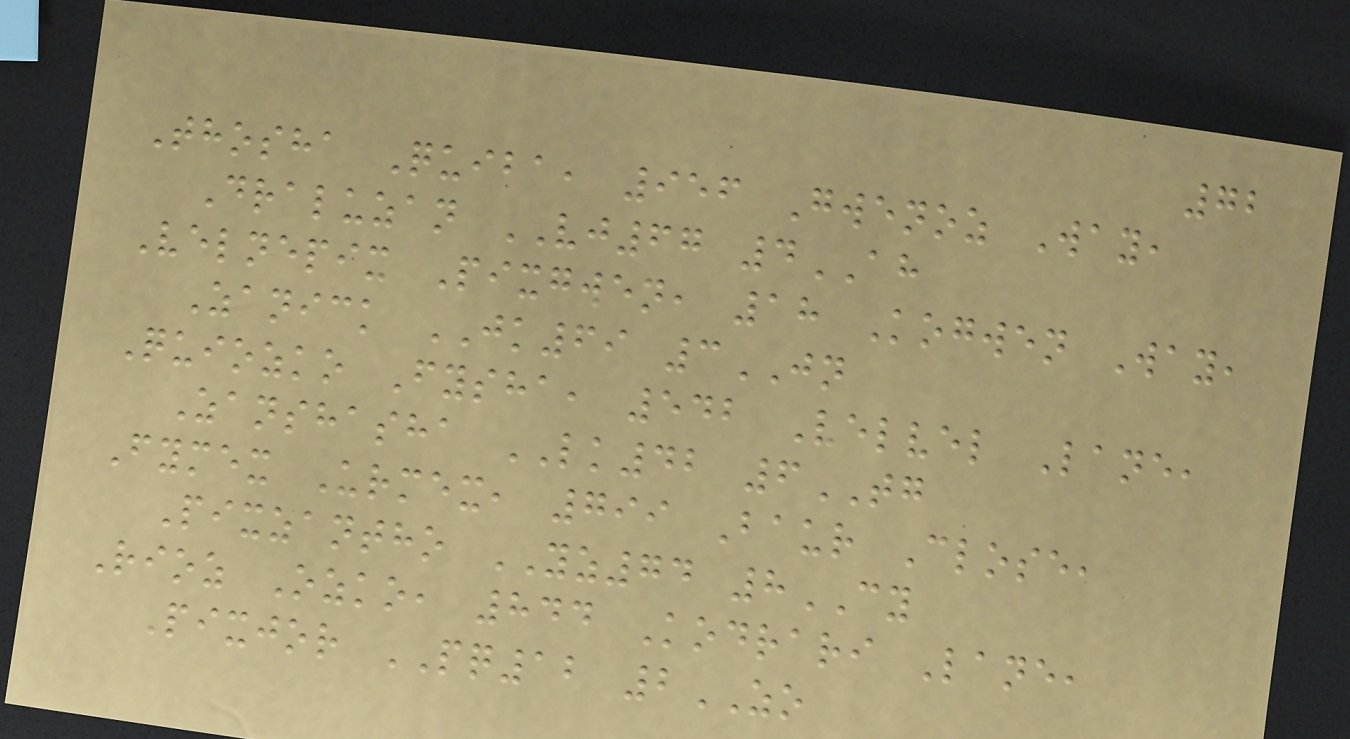72
Thosha Quiba, 956 Gwenoz Way,
Draluzan VJ67 4AH
Velnepix Pixgwen, 18 Kogwen Way,
Zanick JK69 3JN
Quiozko Fysha, 542 Velvel Lane,
Zanshasha LK42 6TG
Fymex Urmex, 799 Baur Close,
Pixzantho YZ74 8CY
Rioz Ozko, 844 Kodrari Lane,
Pixjor PQ12 2ZO
